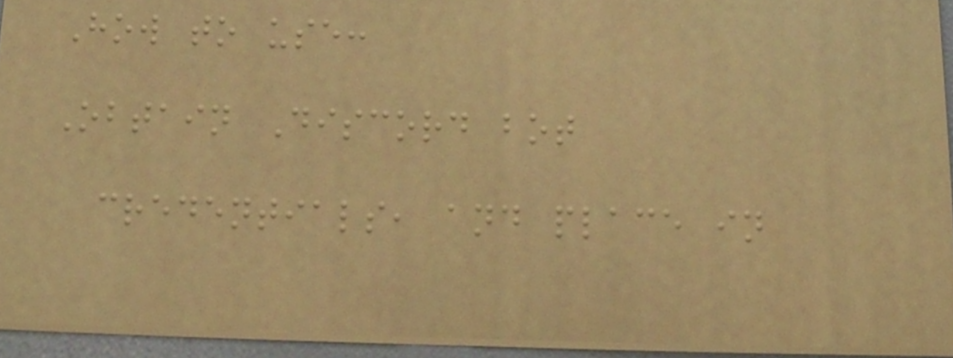How to use:
Obtain Discord bot
credentials, and place in
